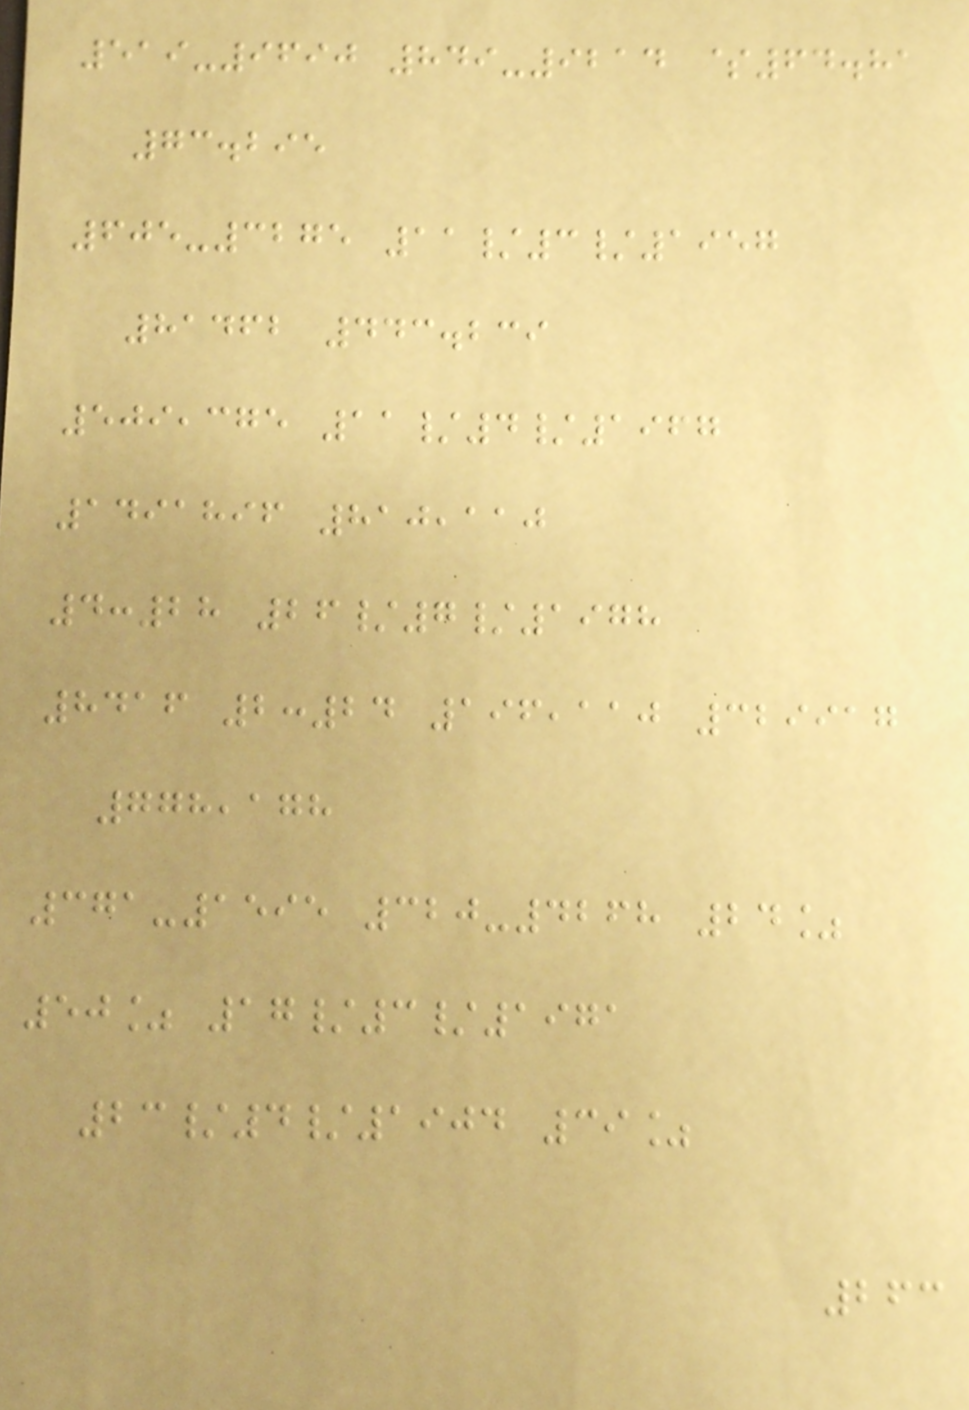519-9690 849-9214 $64.81
73.295
605-3275 11/3/1957
81462 443.239
509,375 11/4/1967
1491896 810,110
4:28 26/7/1978
8416 2:24 196,110 329917
778,178
371-1595 320-4268 24%
50% 17/3/1971
23/4/1904 39%
263
